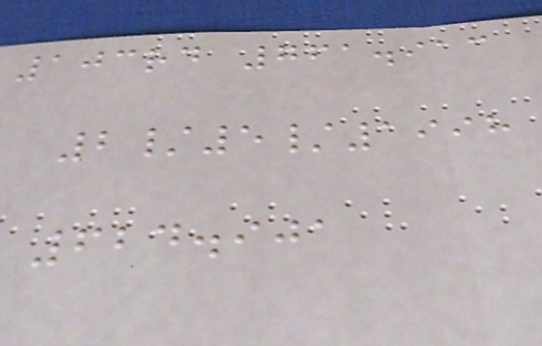103rd 761.913
2/5/1998
624.901
